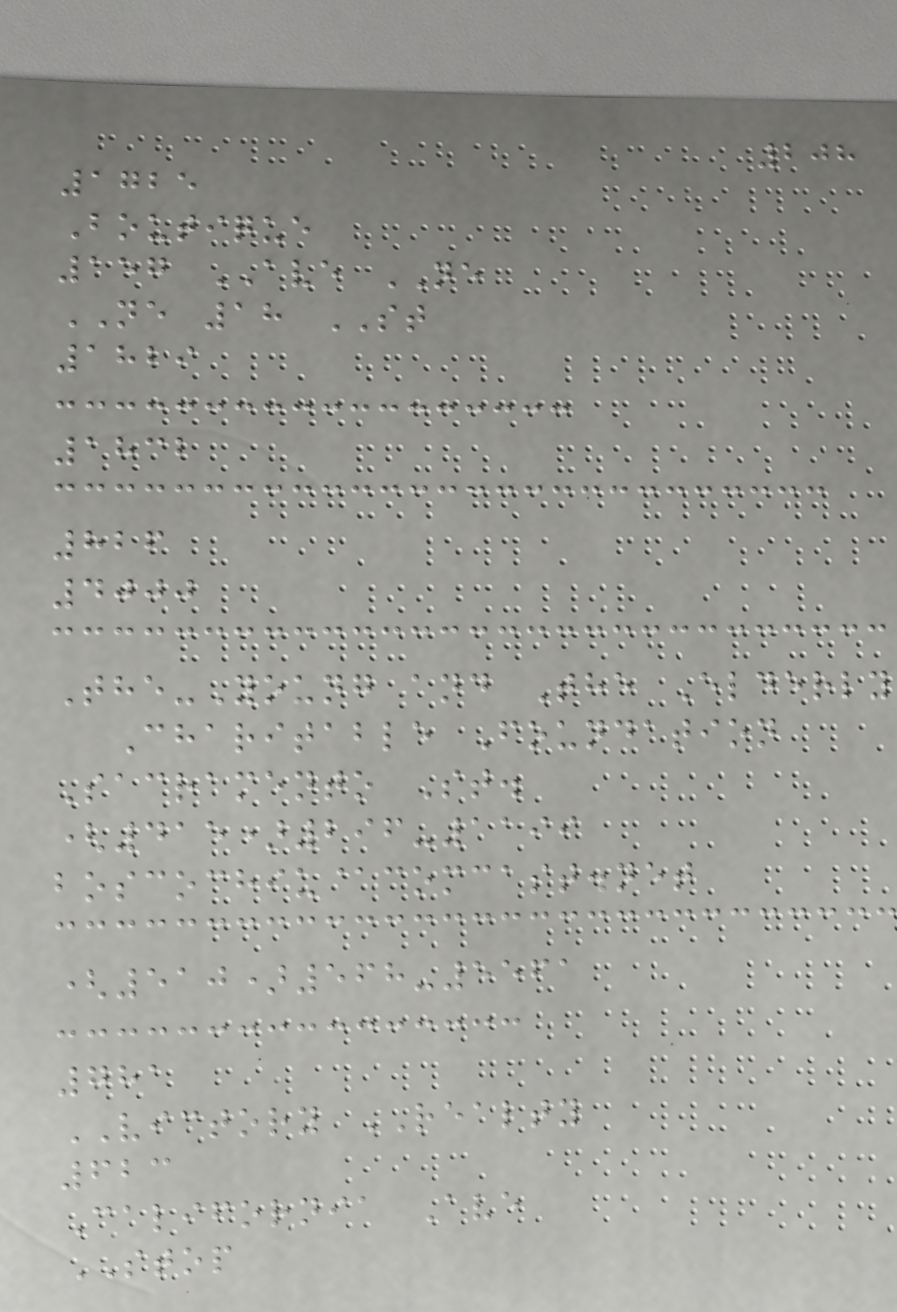208
1725
Boutique
157 AVE NE
NE 18 ST
1829
1832
826
4000
The-Young and The Elderly
Charitable Foundation
Sacramento St.
(415)296-1199
boscochiu@comcast.net
(510)568-5561
781
VICTORY REALTY
623
California Ave
STOP
